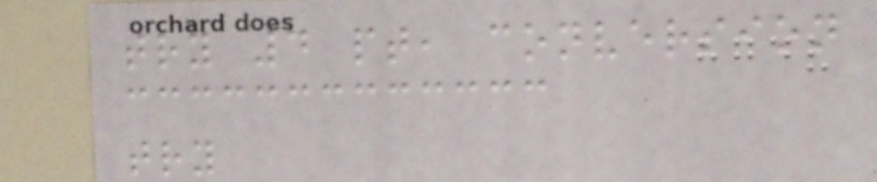try 4 pt, conversion
try
